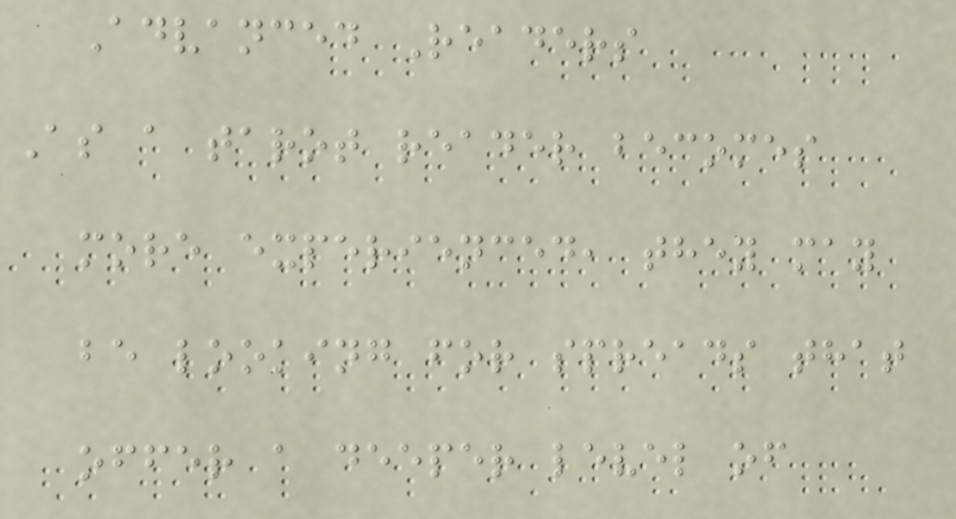Advanced Readers
As a tarot reader becomes
more experienced, they may
be looking for spreads that
offer a deeper level of
